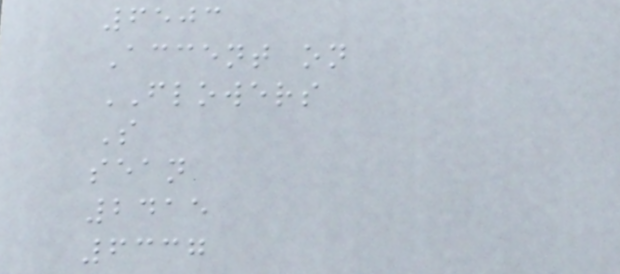6503
Accent on
FLOWERS
S
sean
2415
6337
